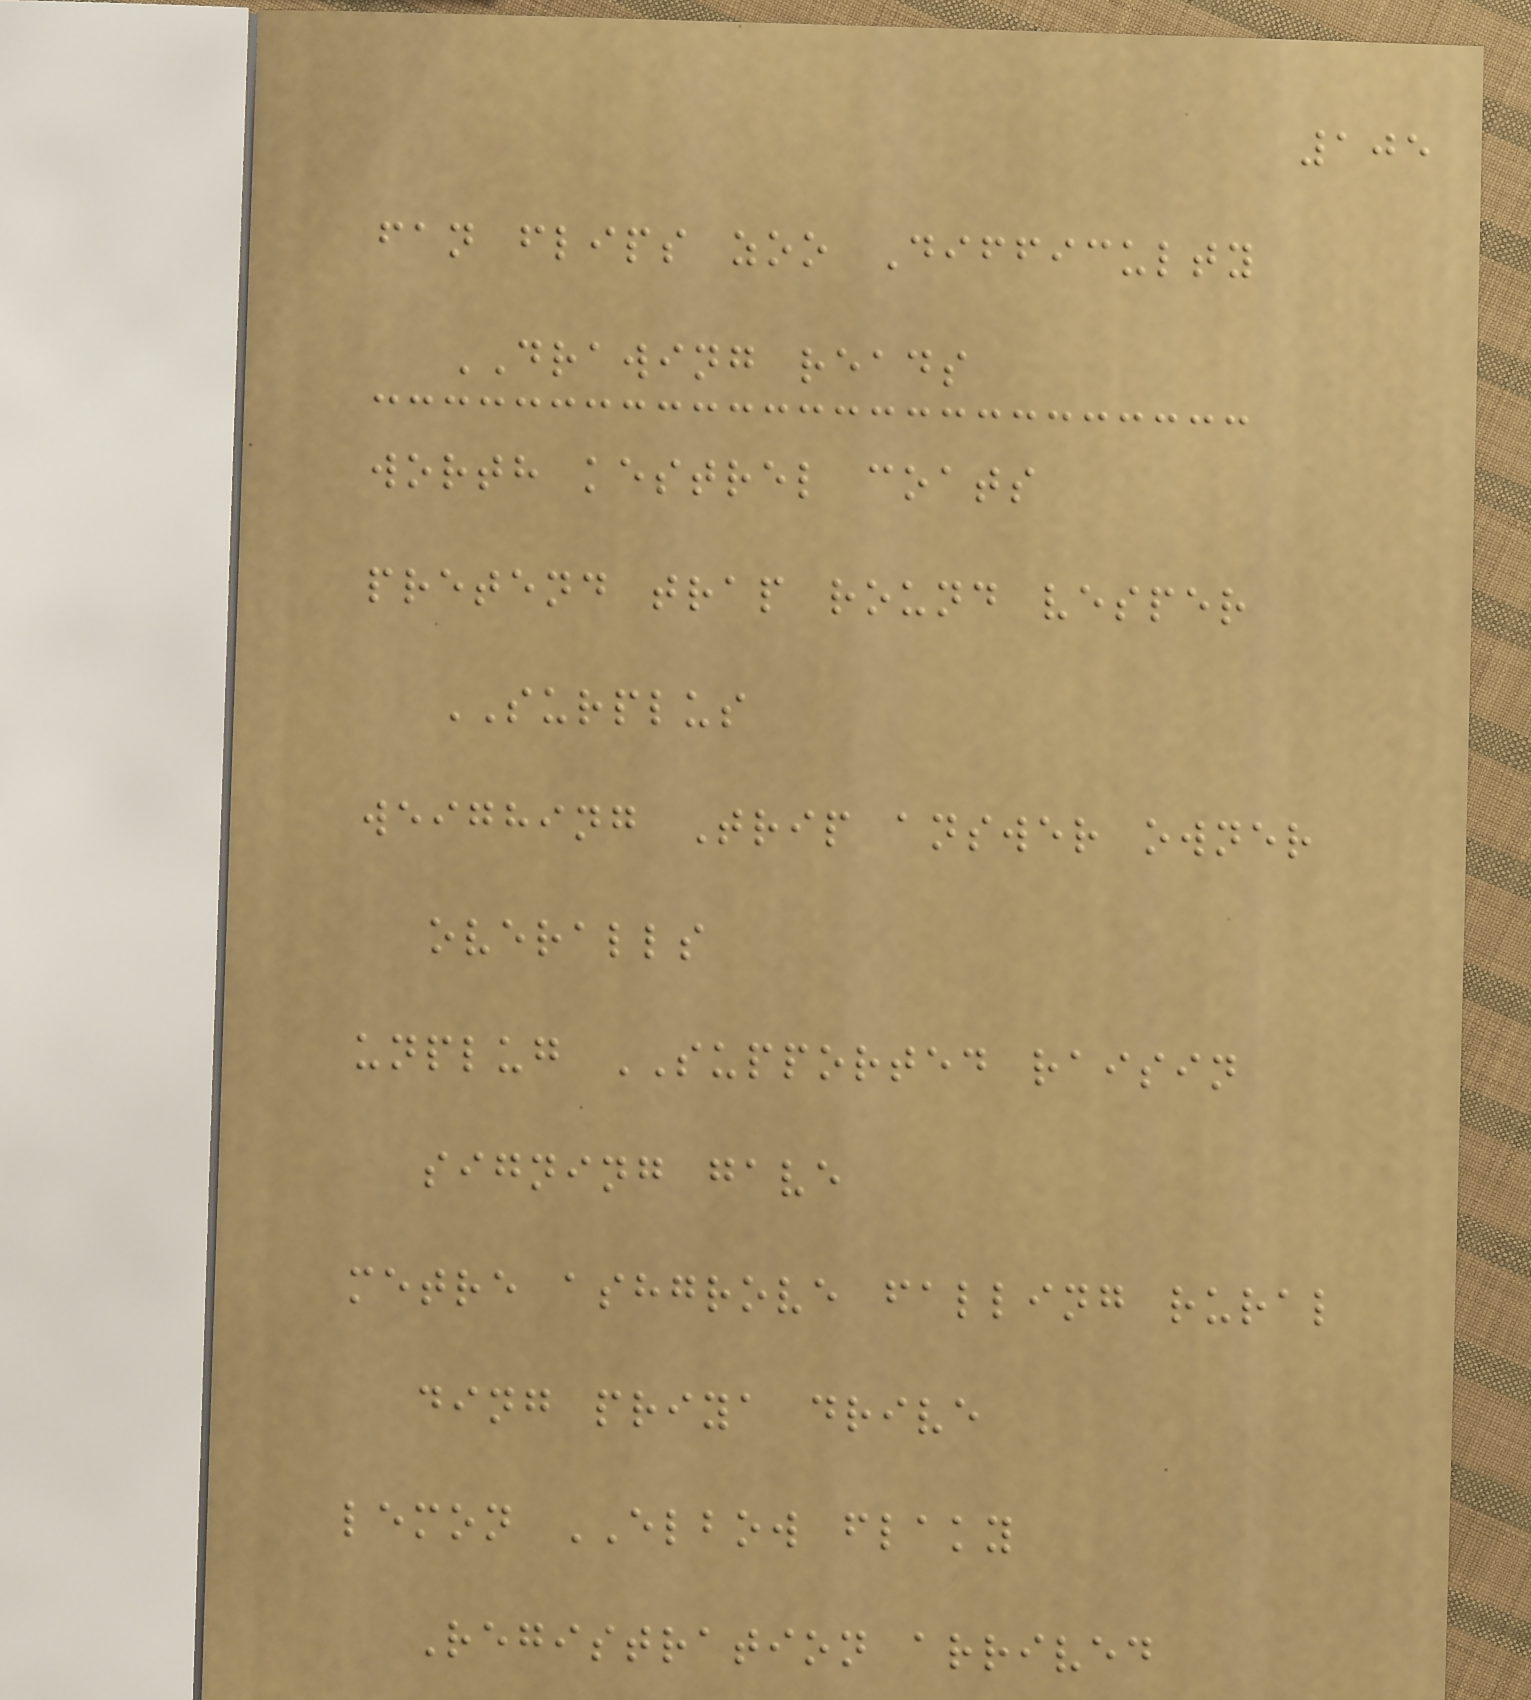105
fan flips zoo Difficulty
DRAWING reads
worth kestrel coats
pretend trap round vesper
SURPLUS
weighing Trip answer owner
overalls
unplug SUPPORTED raisin
signing gave
metre ashgrove falling rural
ding priya drive
lemon ELBOW flaky
Registration arrived
